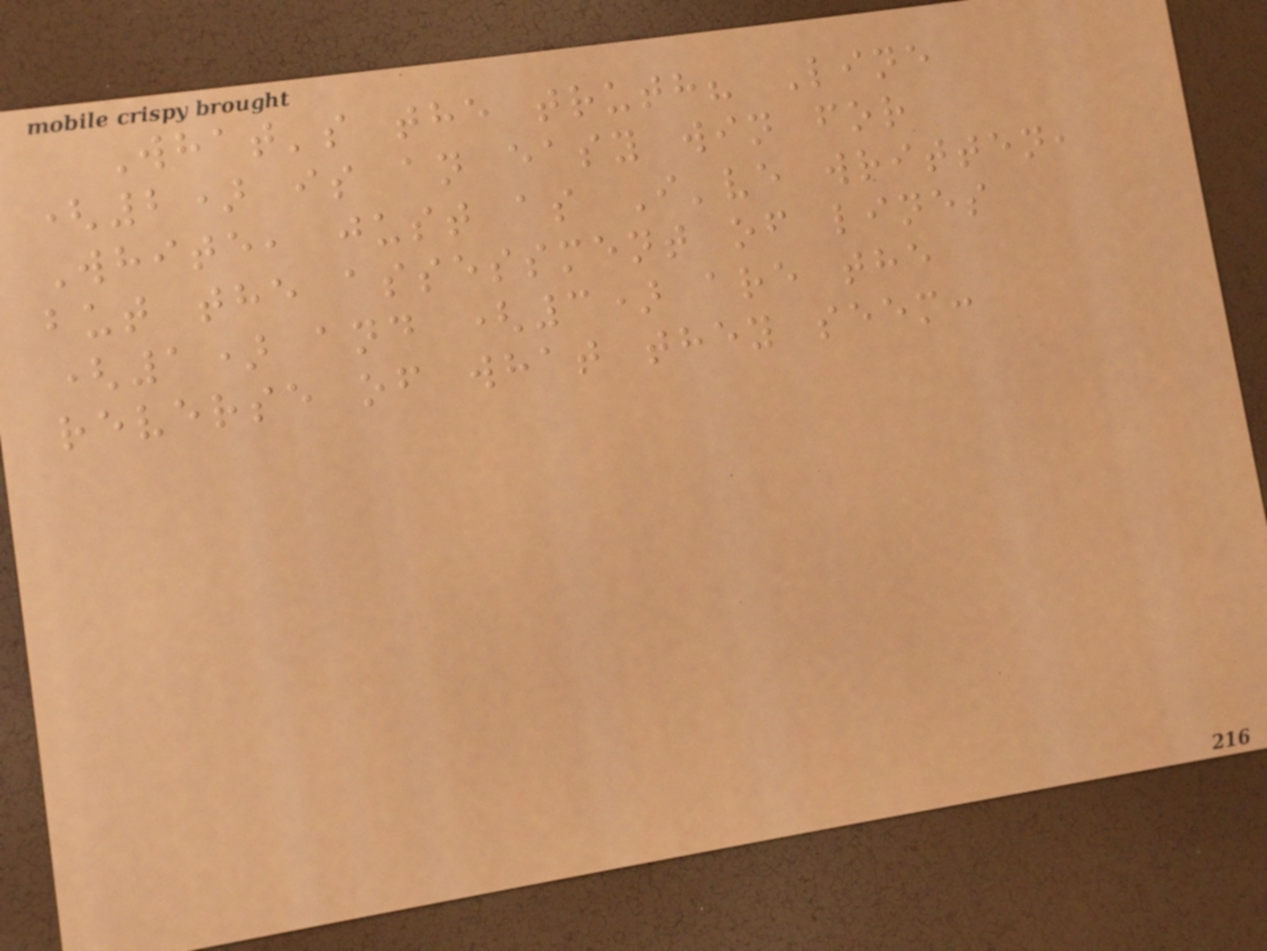What's the truth? Line
(2) is an easy win for
White, just as I've written,
but the assessment of lines
(1) and (3) are the
reverse of what they seem:
